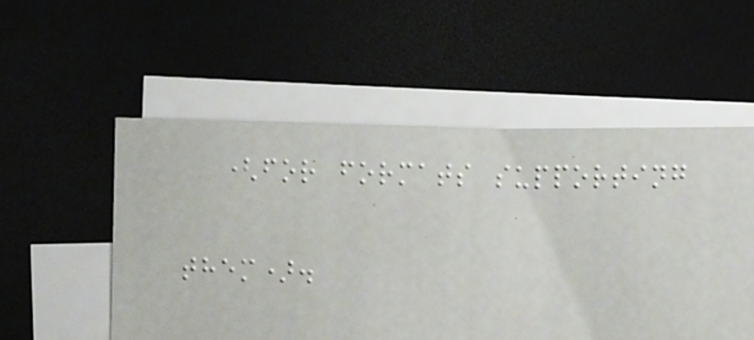(for formats supporting
them).
